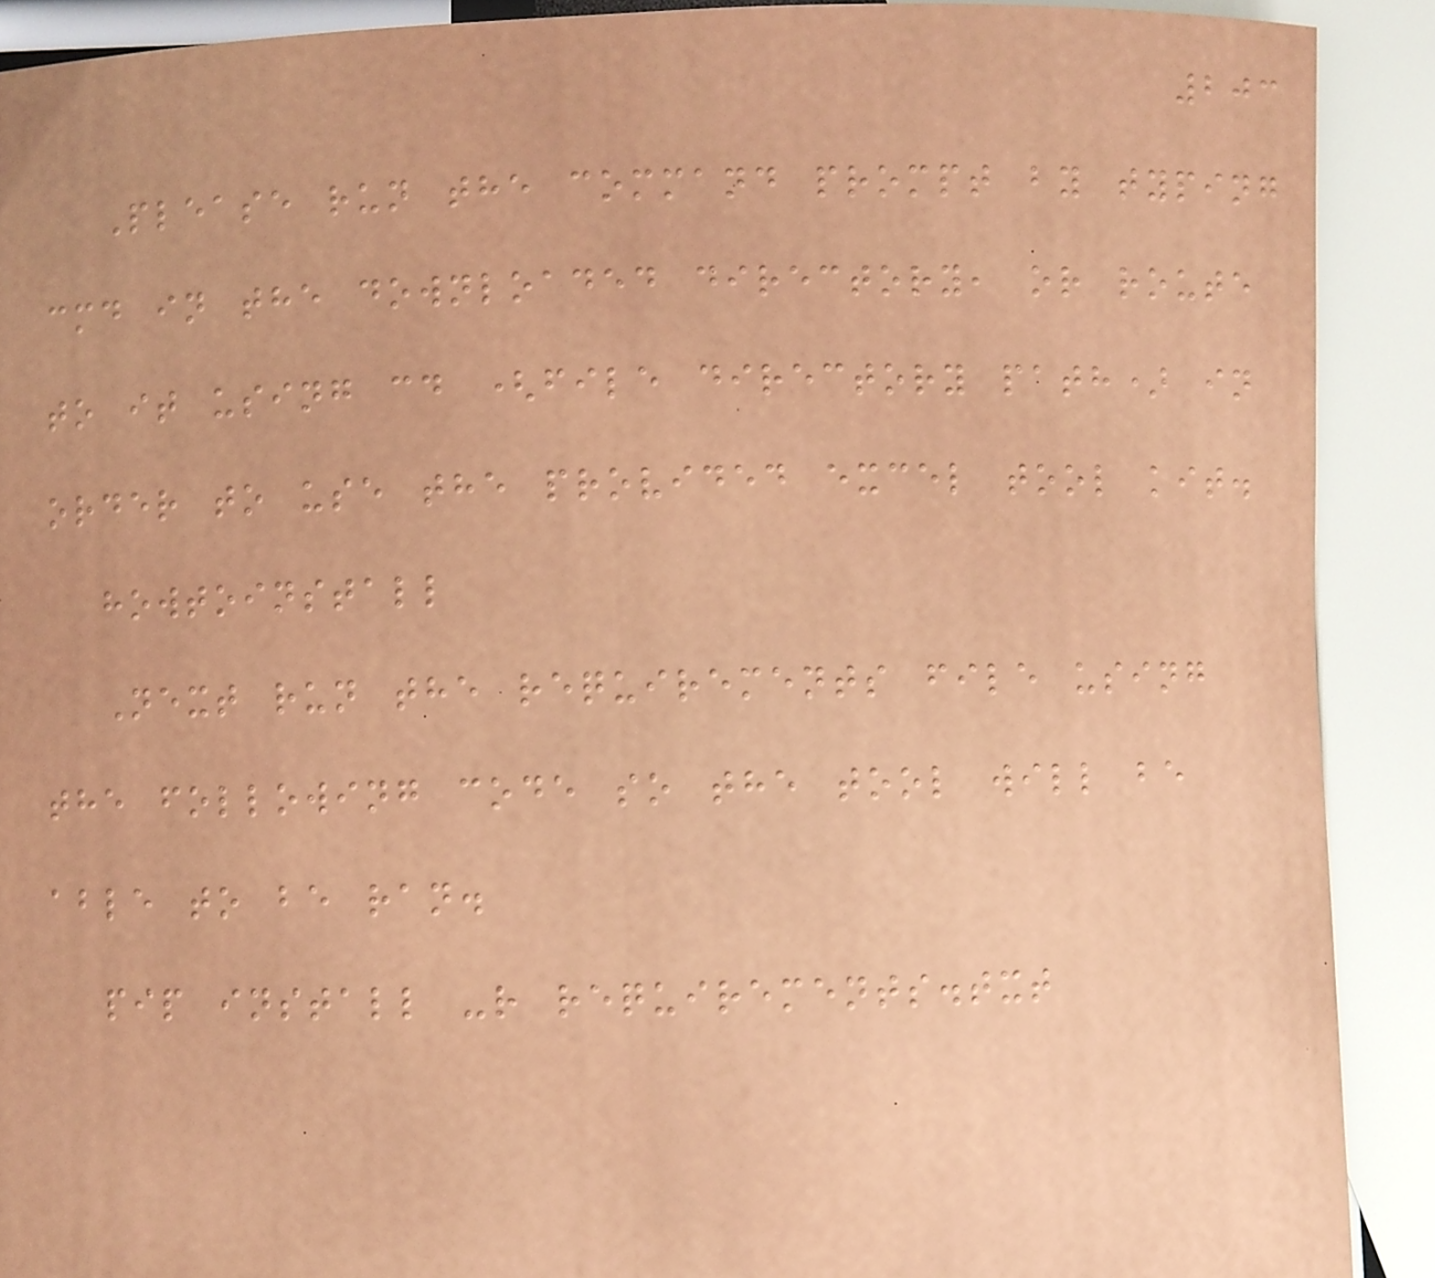203
Please run the command prompt by typing
cmd in the downloaded directory, or route
to it using cd (file directory path) in
order to use the provided excel tool kit.
howtoinstall
Next run the requirements file using
the following code so the tool will be
able to be ran.
pip install -r requirements.txt
